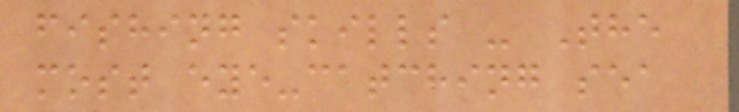fishing skills - The
most eye-catching sea
